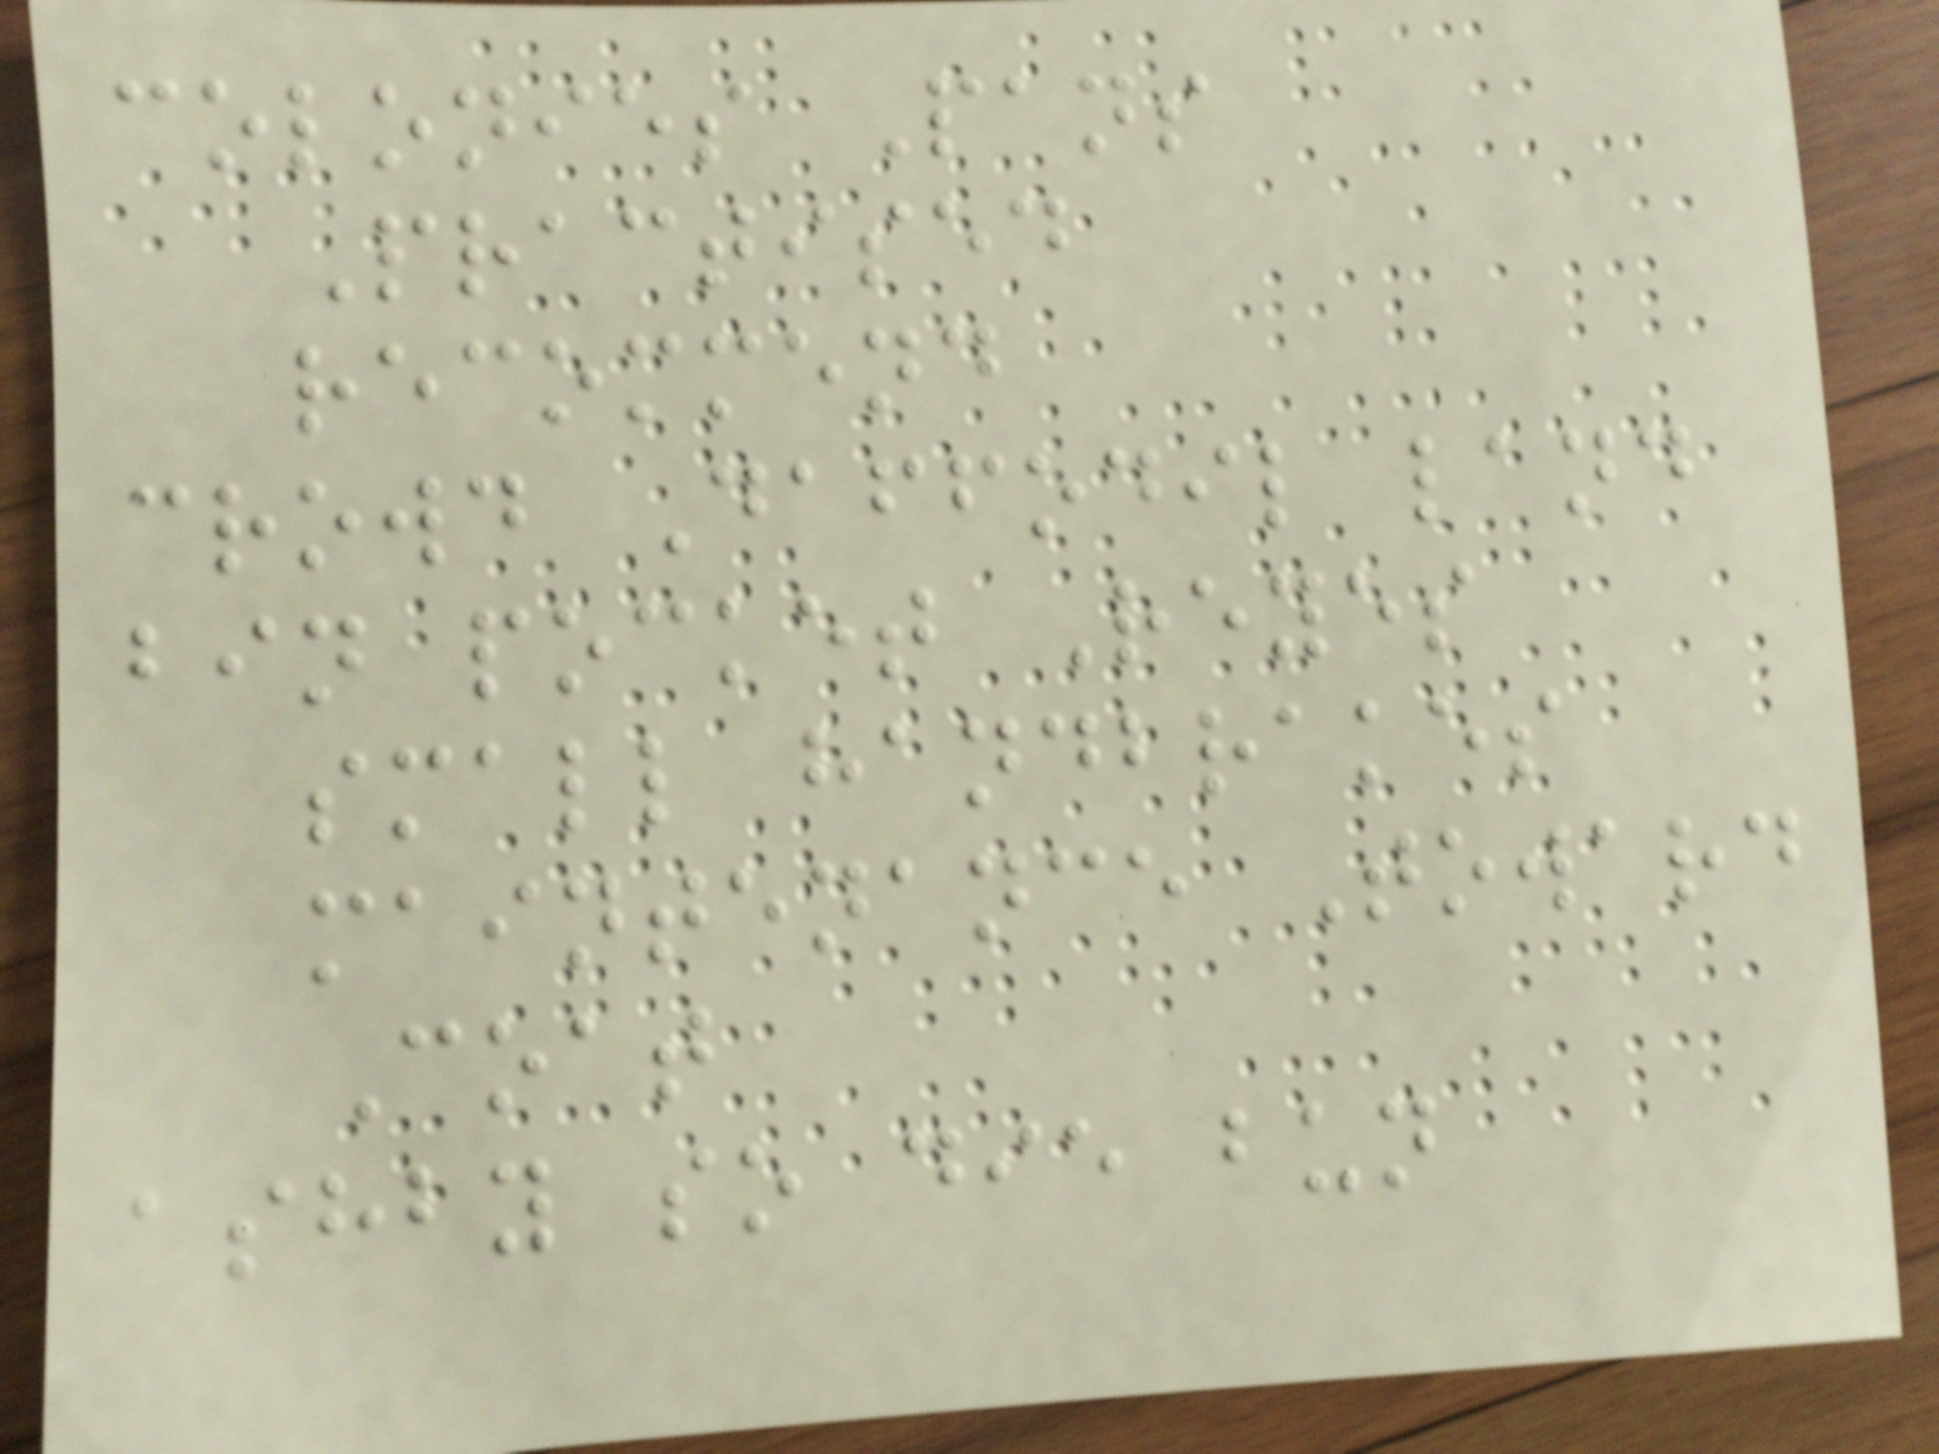colonies Pans
Practised
recommend
crowd Daffodil land
bin pocket Reyes
small handbrakes
maintenance Toward
Coat
ashby so die bun
